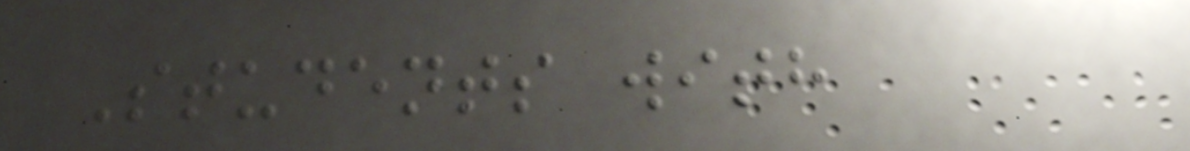Students with
